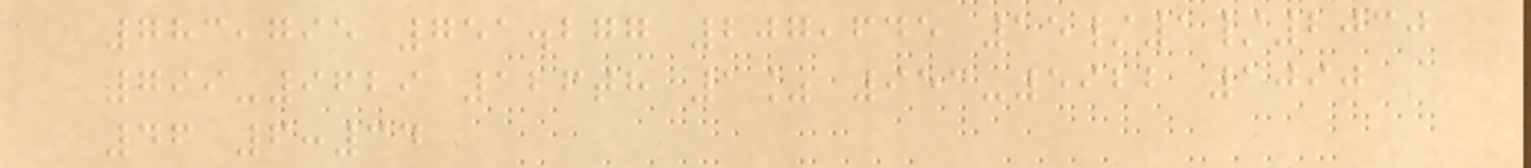783,795 751.277 207,645 15/1/2030
799-9629 126th 1% 953-5922 1090
46 6:34
